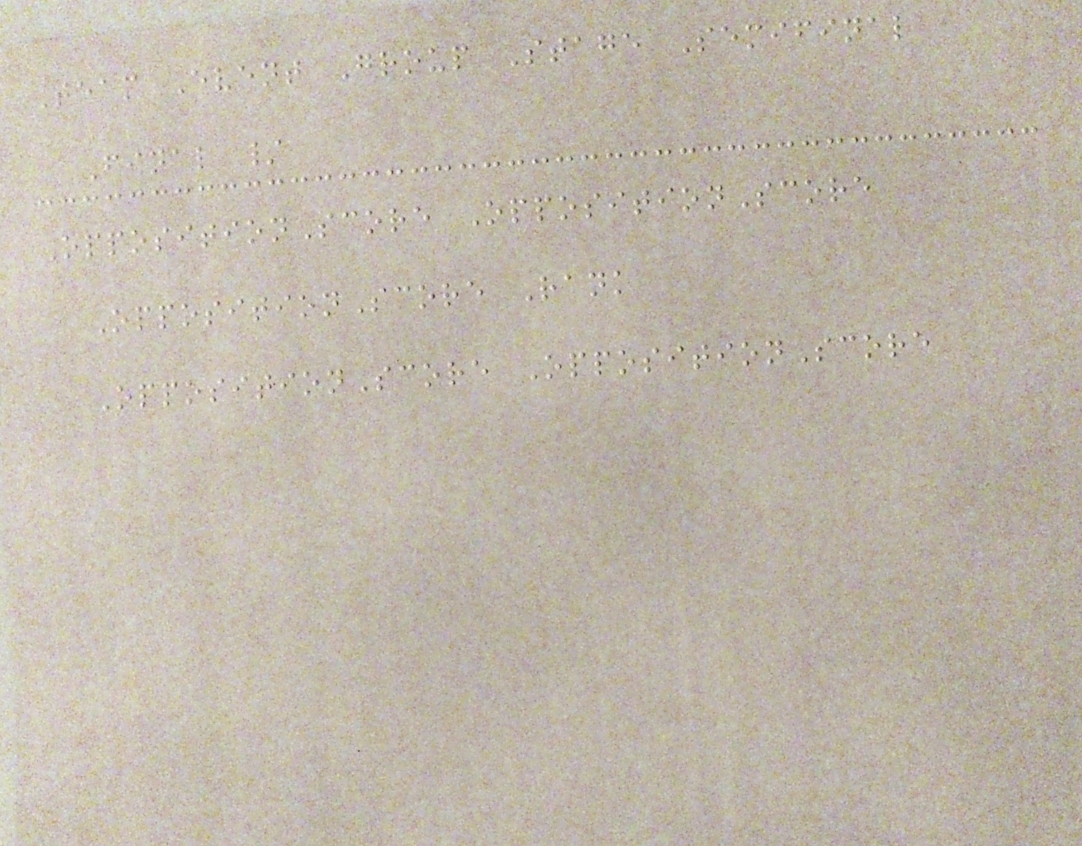Team Event Group Stage Semifinal
Final /
OppositionScore OppositionScore
OppositionScore Rank
OppositionScore OppositionScore
